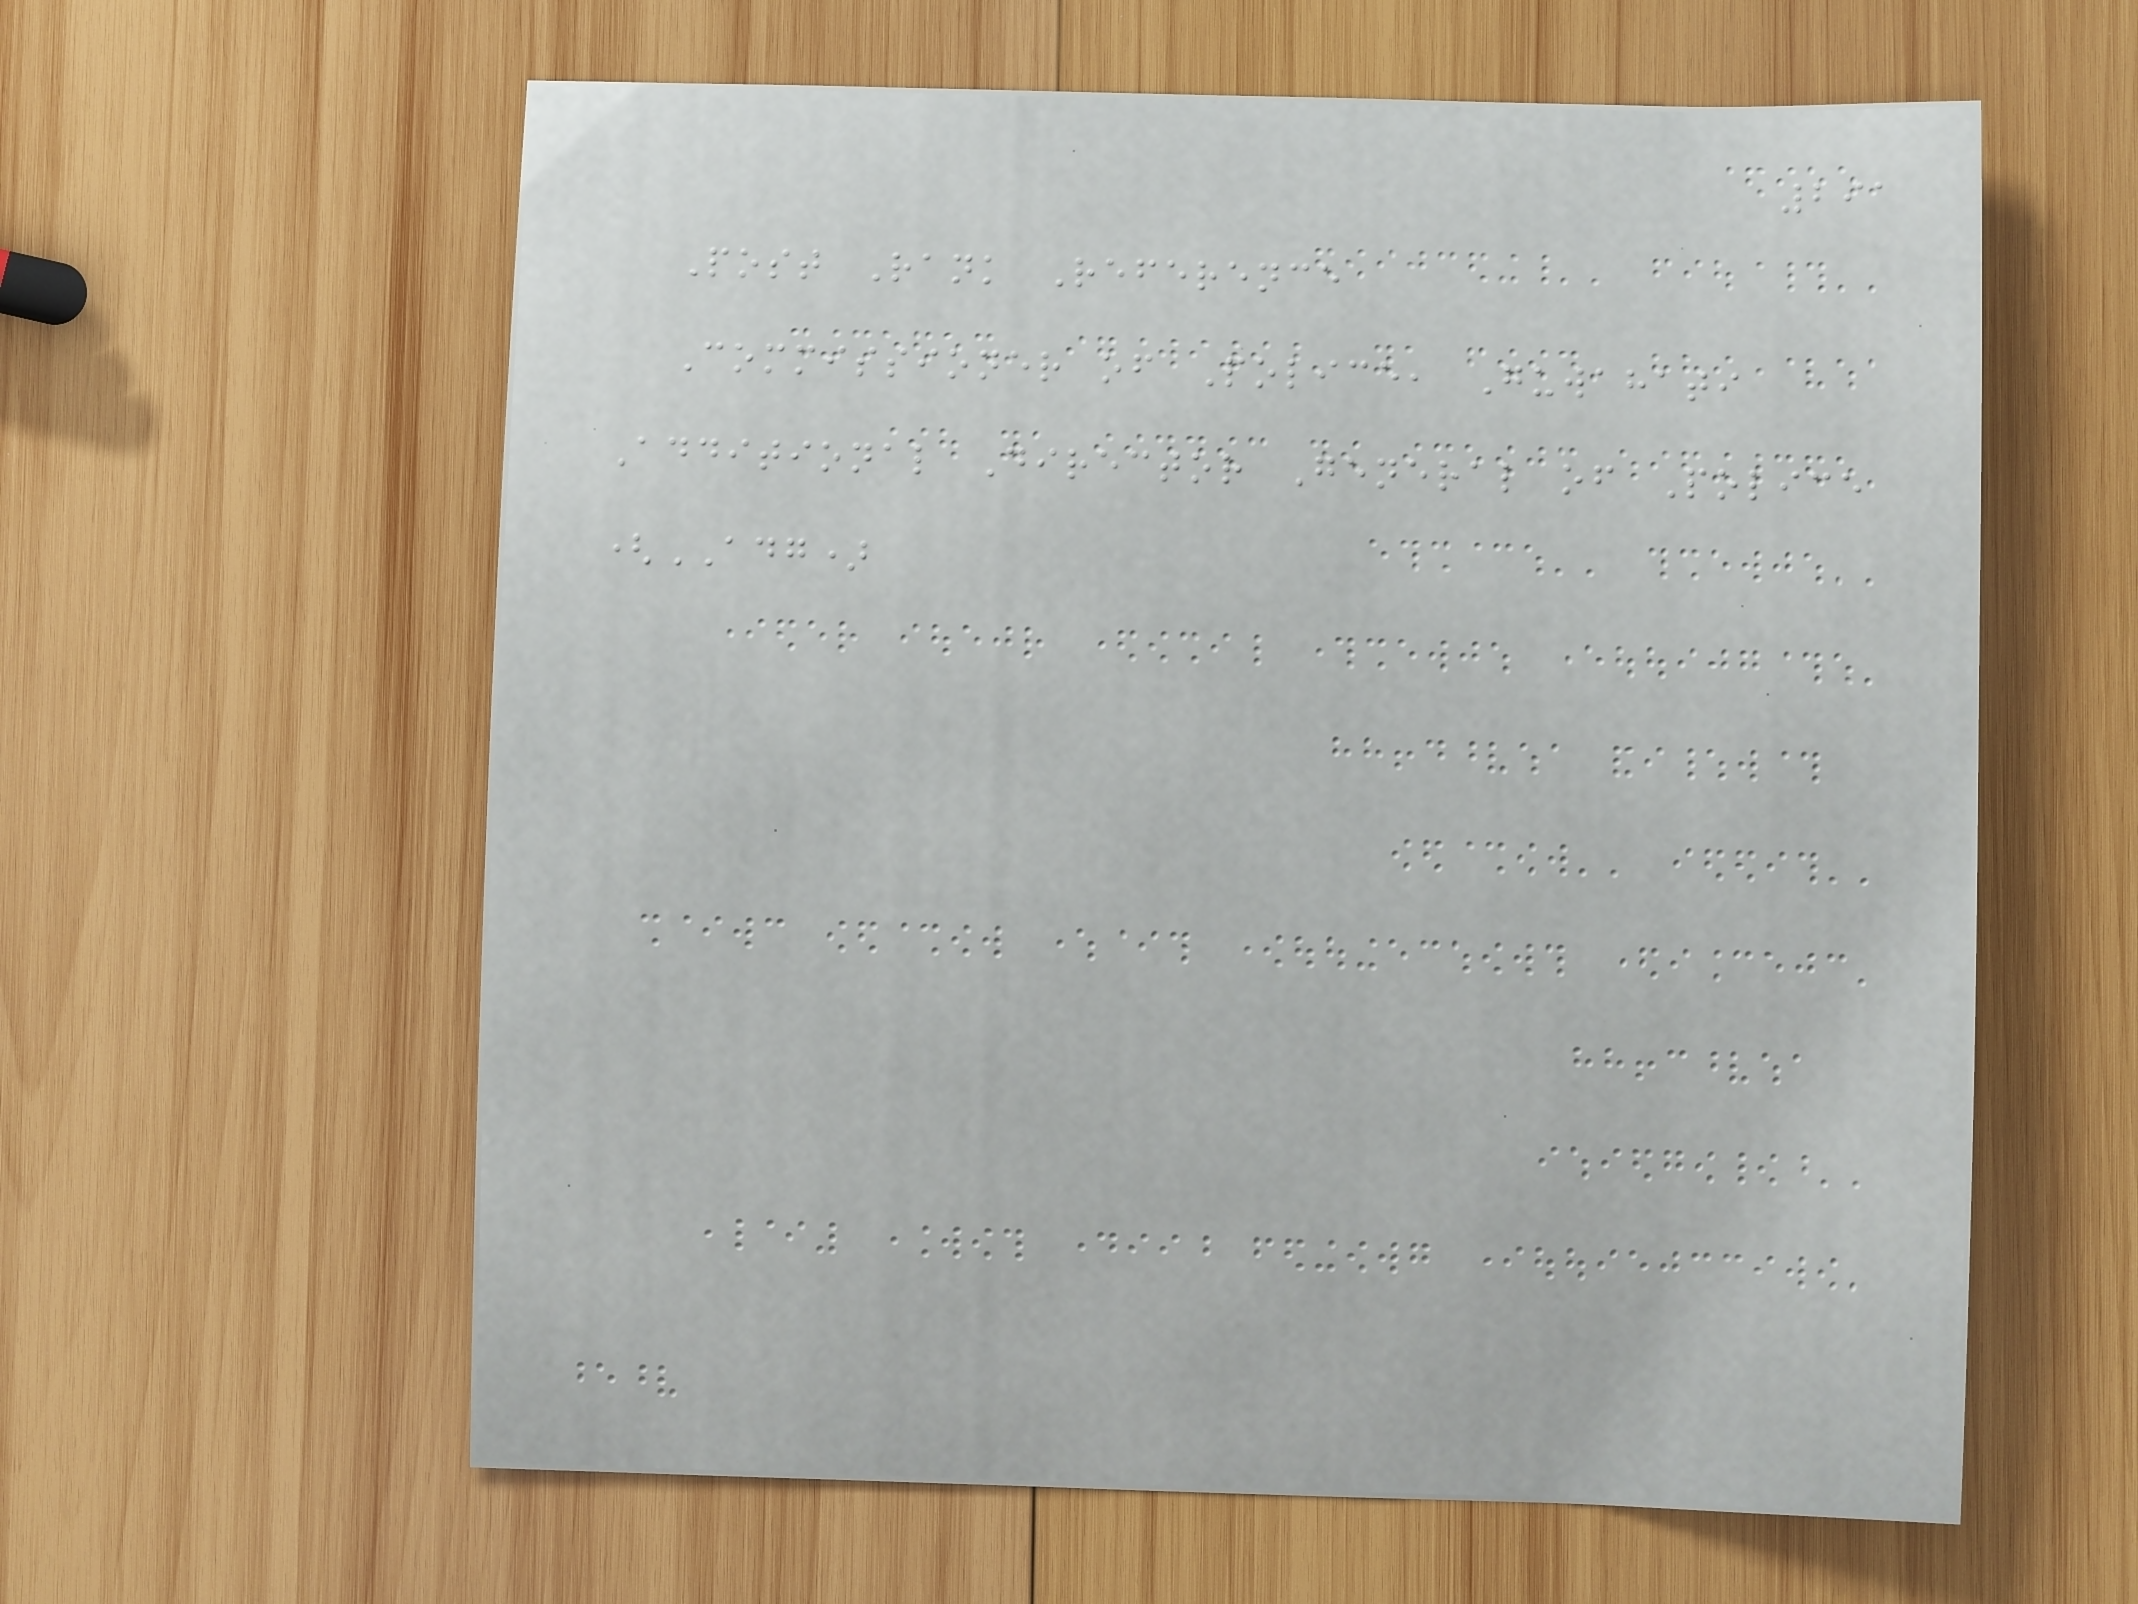291
Post Rank Reference
Commissioner of Police, Guwahati
Additional Director General of Police
(ADG)
